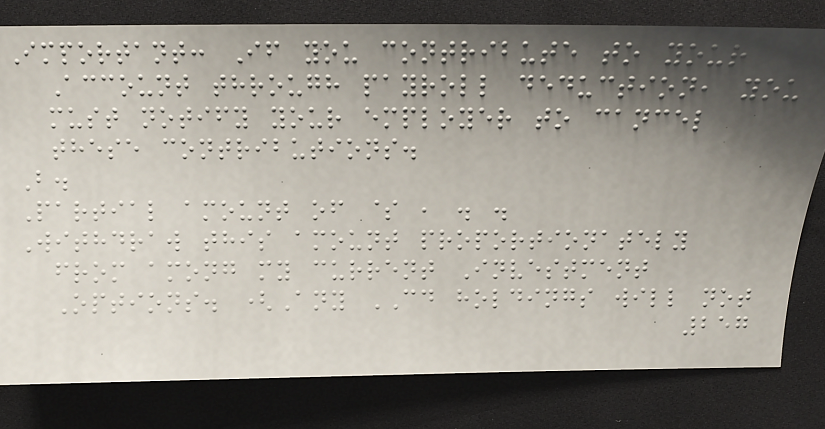Important: If you contribute to your
Account through payroll deduction, you
must notify your employer to cancel
these contributions.
B.
Partial amount of $ , . .
Withdraw this amount proportionately
from among my current Investment
Options. (Any CD holdings will not
257
